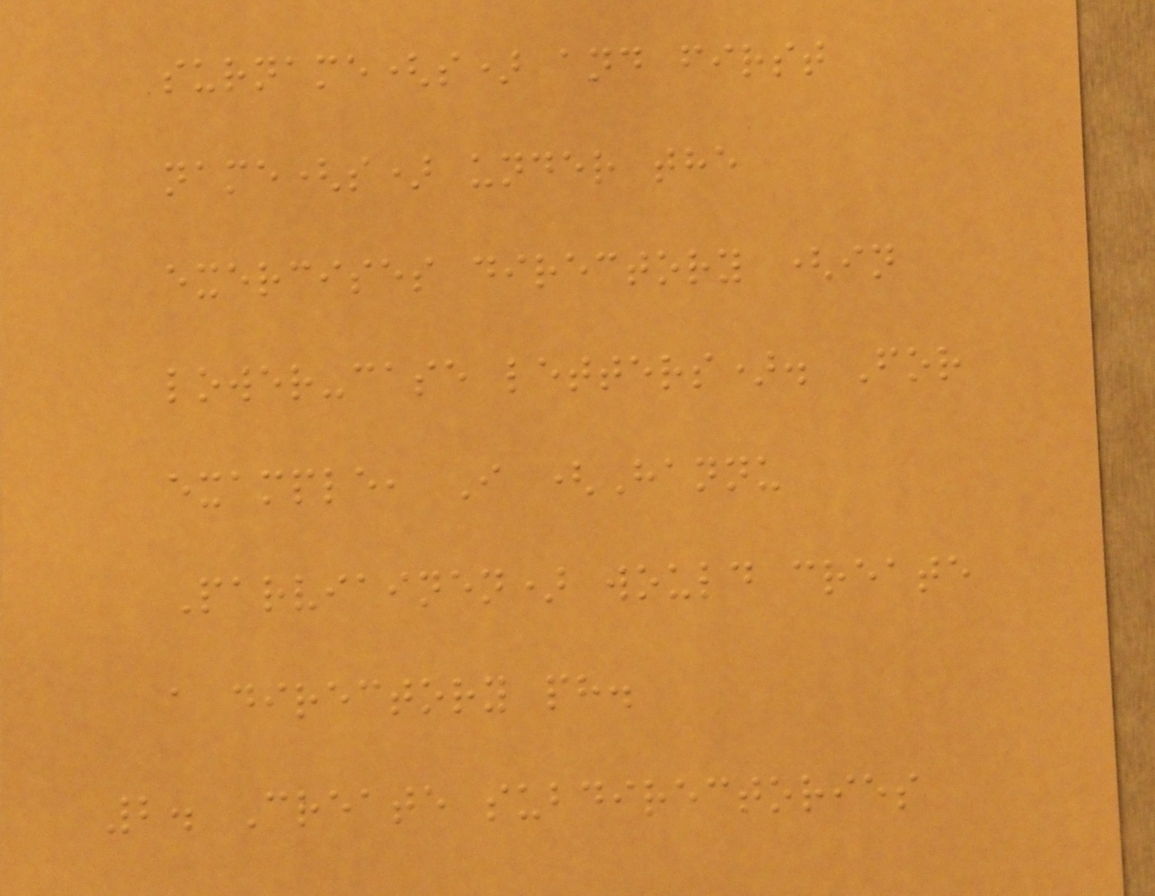surname(s) and first
name(s) under the
exercises directory (in
lower-case letters). For
example, I (Hannu
Parviainen) would create
a directory ph.
2. Create subdirectories
